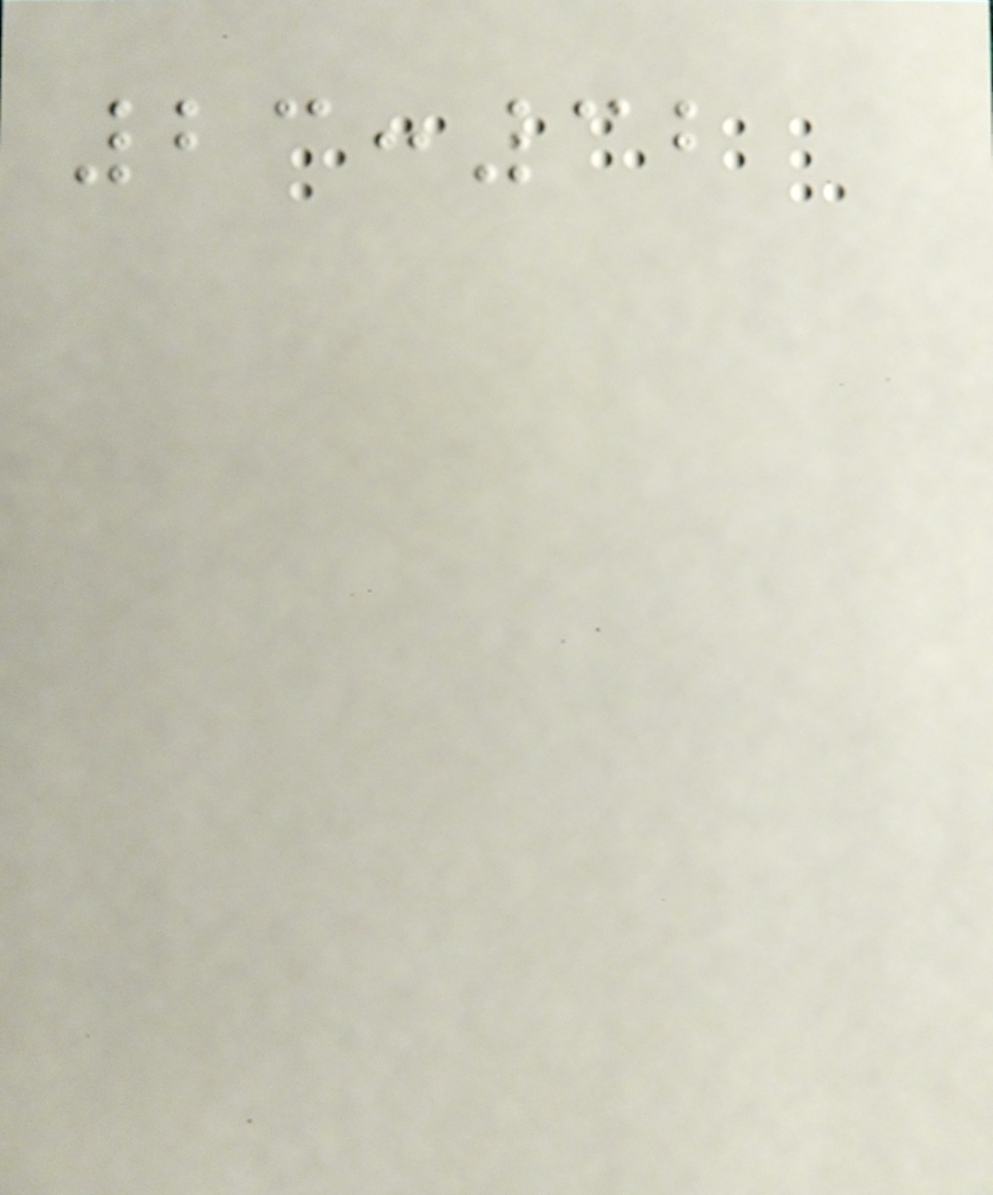23:32
